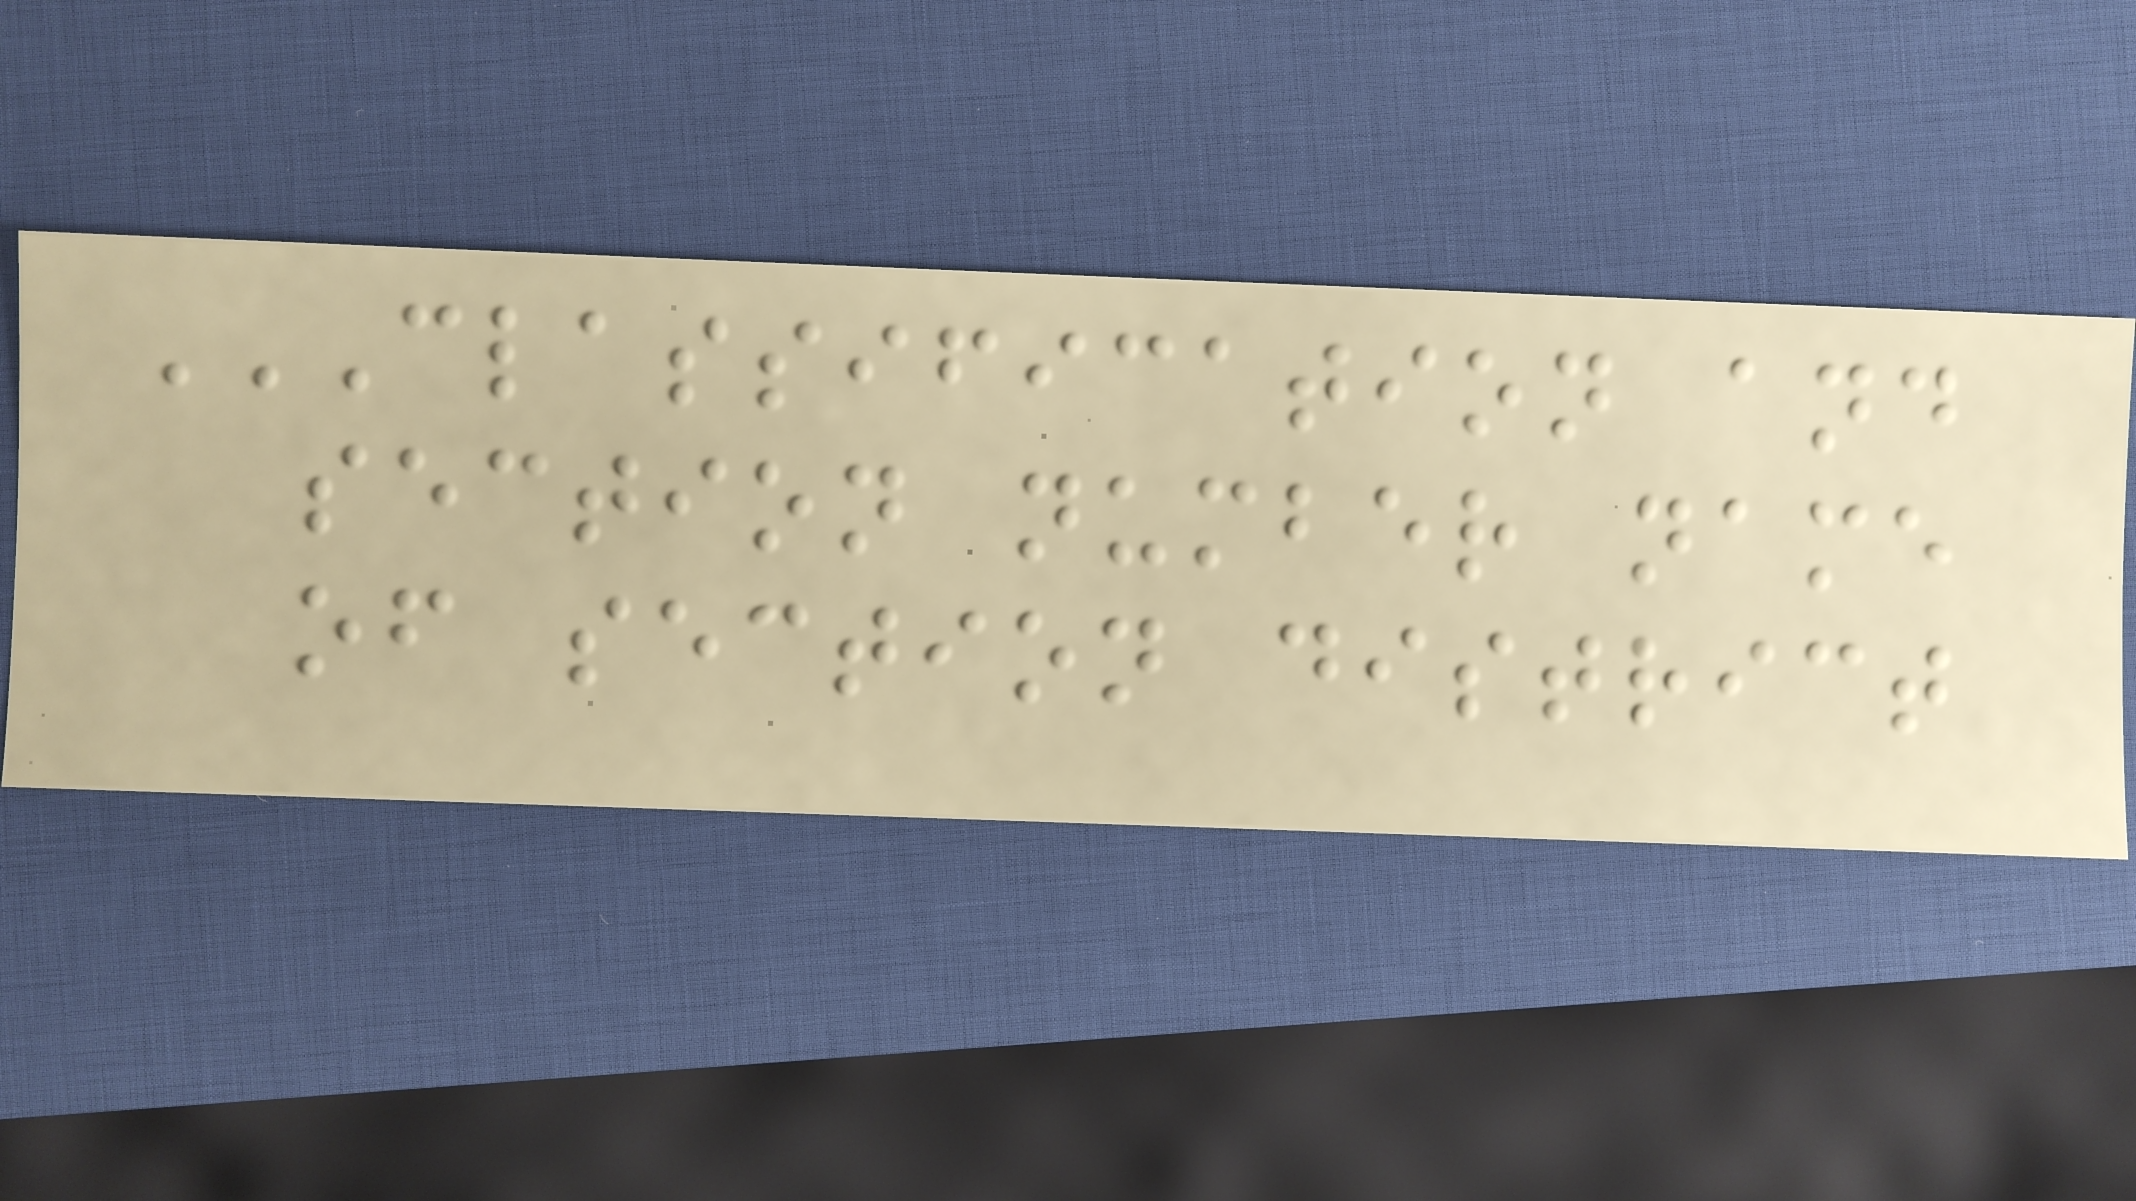CLASSIFICATION AND
SECTION NUMBER NAME
OF SECTION DISTRICT
